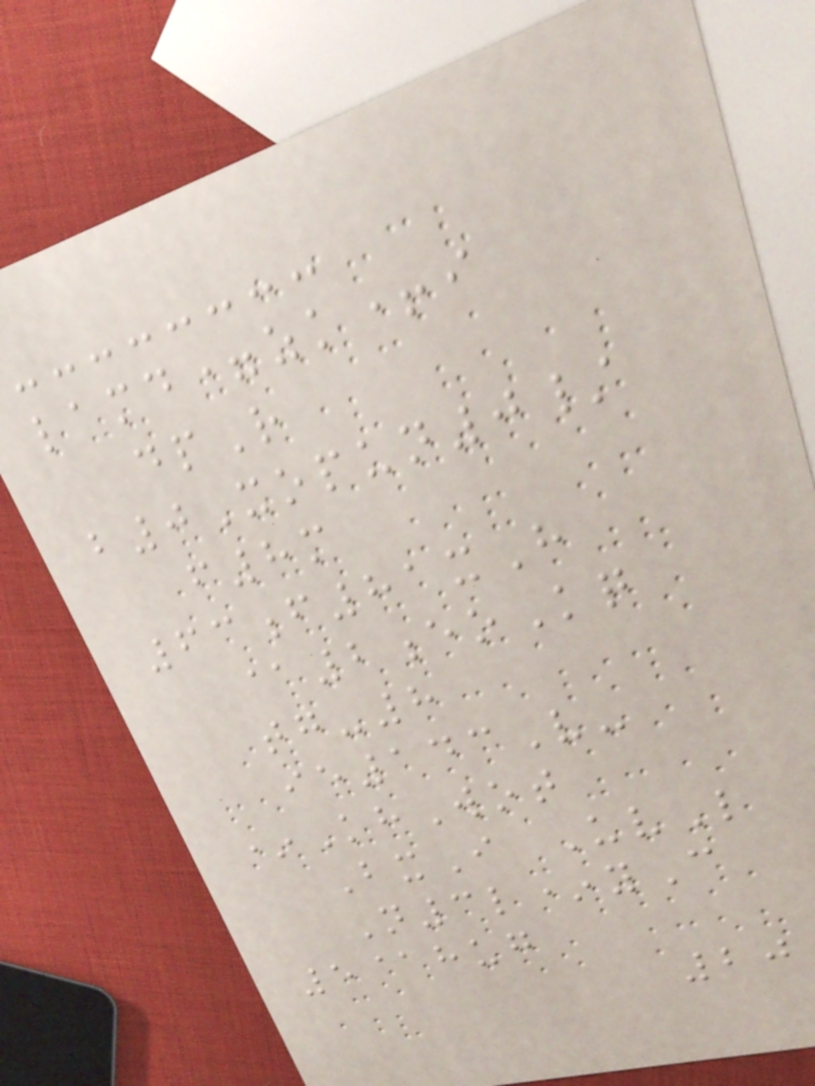lamd=zk+i
dpR
b0Xopun0/
f8m
63f81xH
@2eoKq
tg-8
ie143V-
*KhWot
BxI UvL
N3l*yC
5@hug
20
